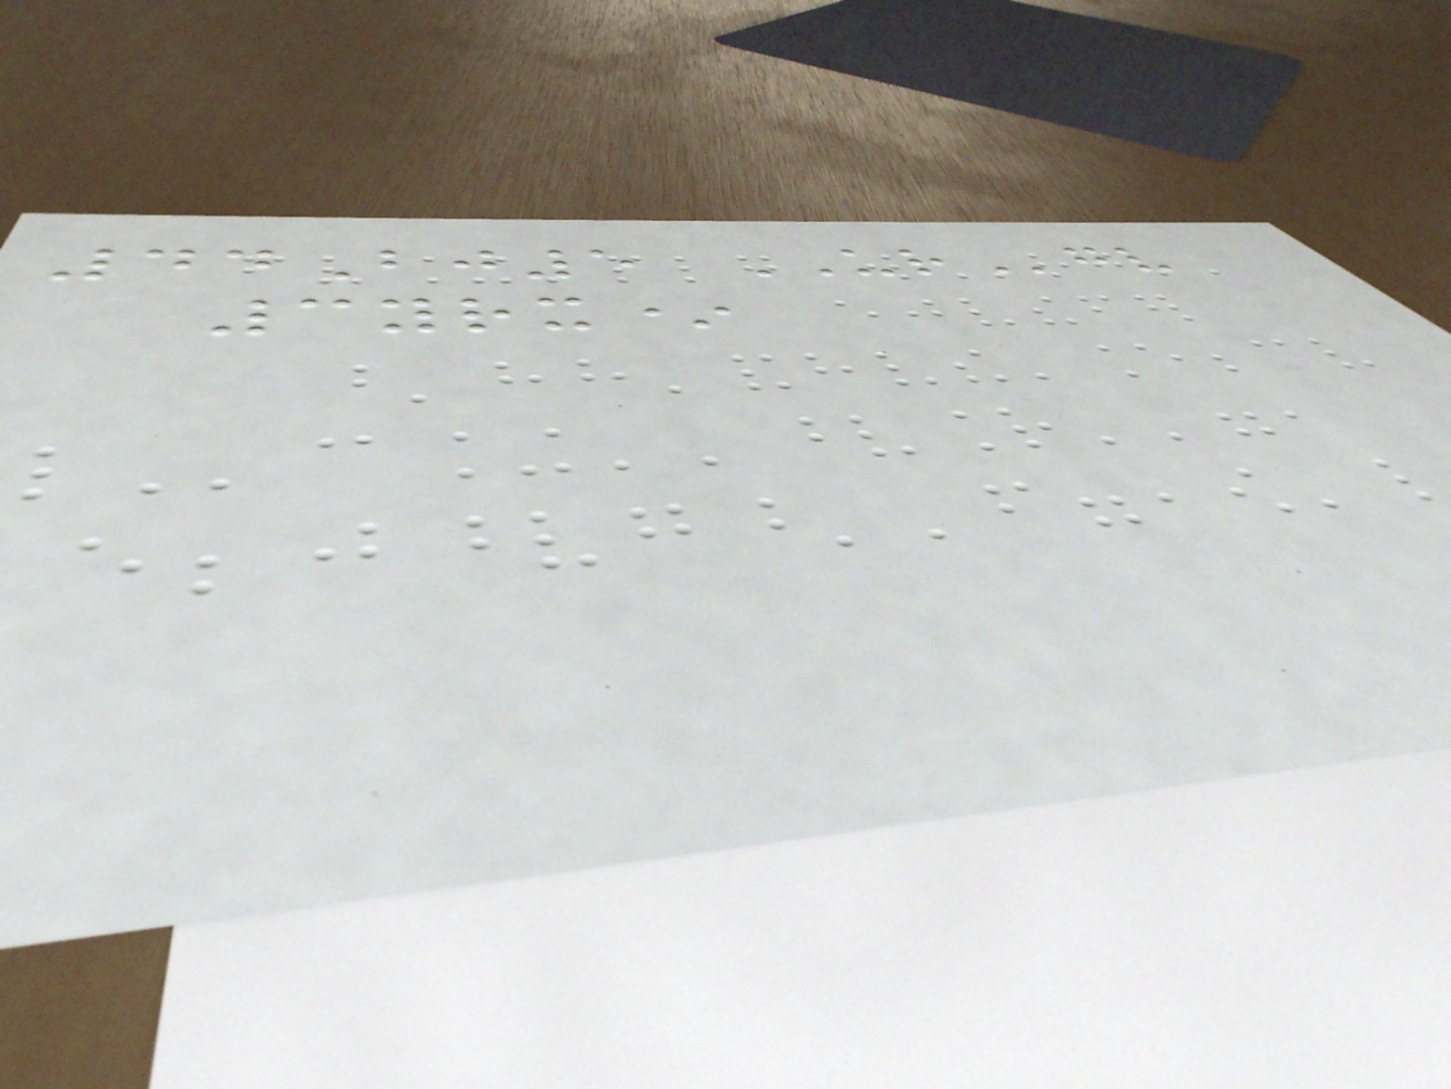44Bj5 URgv
3yrx*
